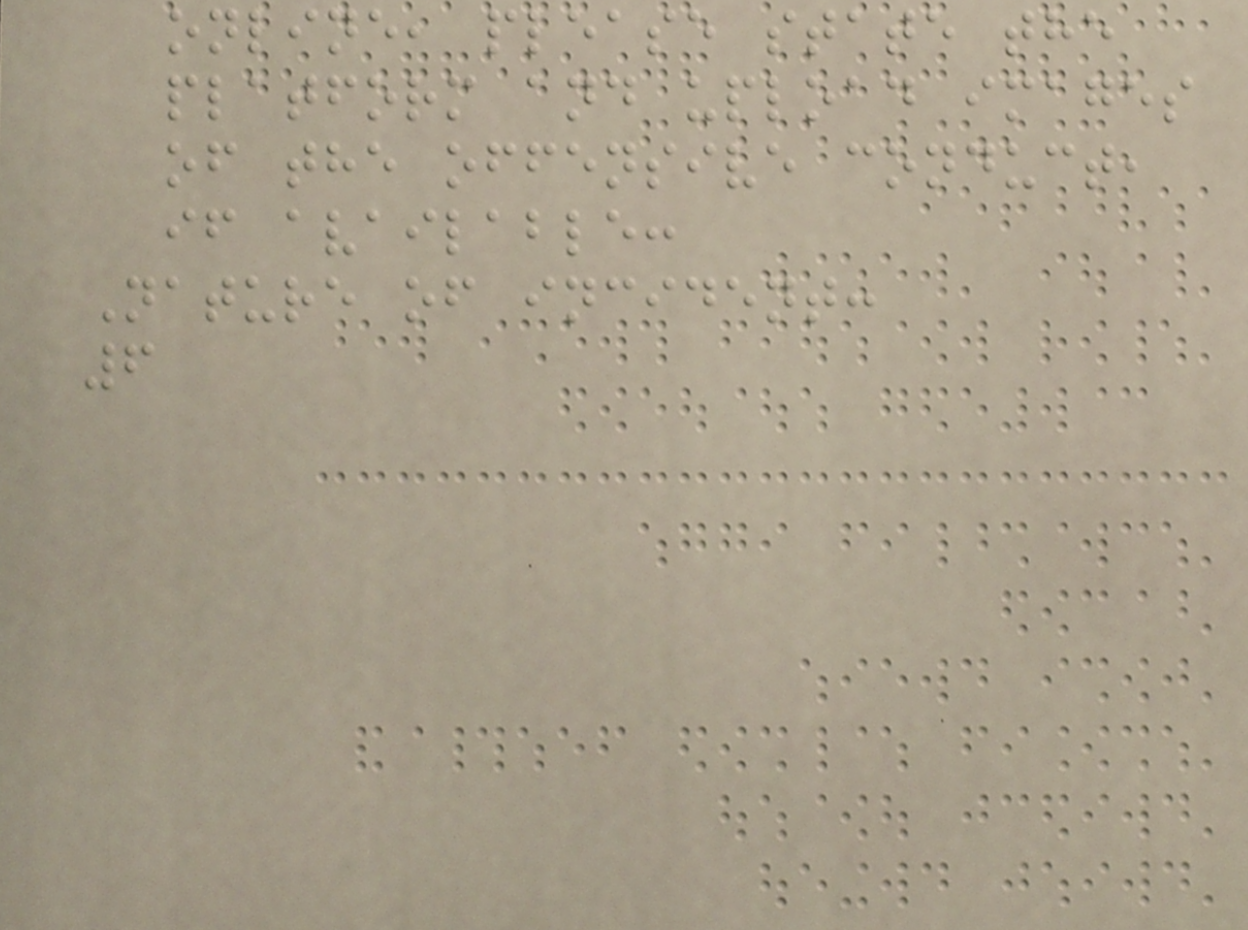online, please state the
platform and upload images
of the offensive conduct,
if available:
Nature of incident:
6
